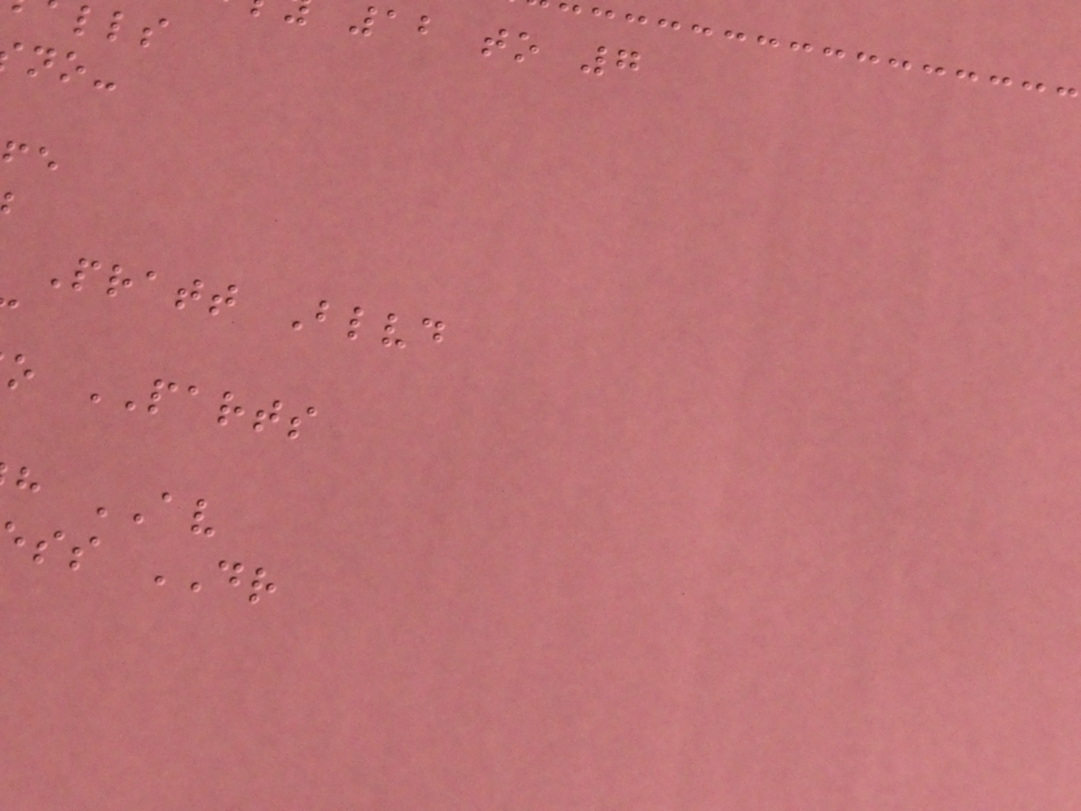12 to 7
Pratt Blvd
o PARTS
h AV
ss DR
